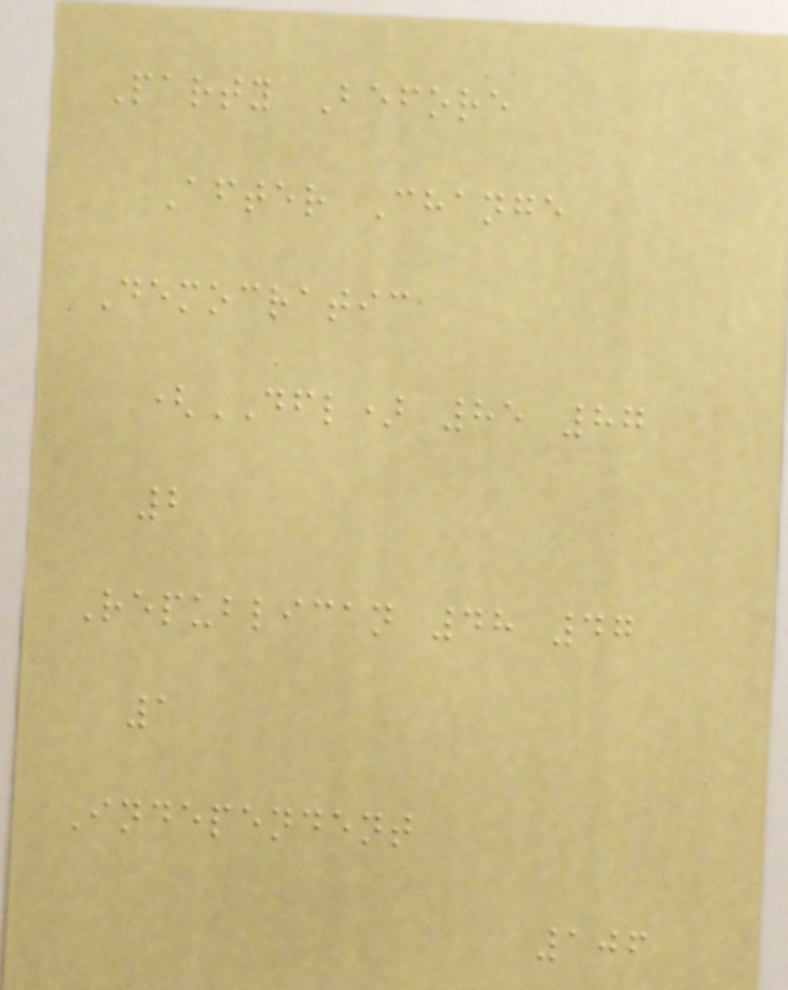Party Before
After Change
Democratic
(DFL) 85 87
2
Republican 48 47
1
Independent
106
